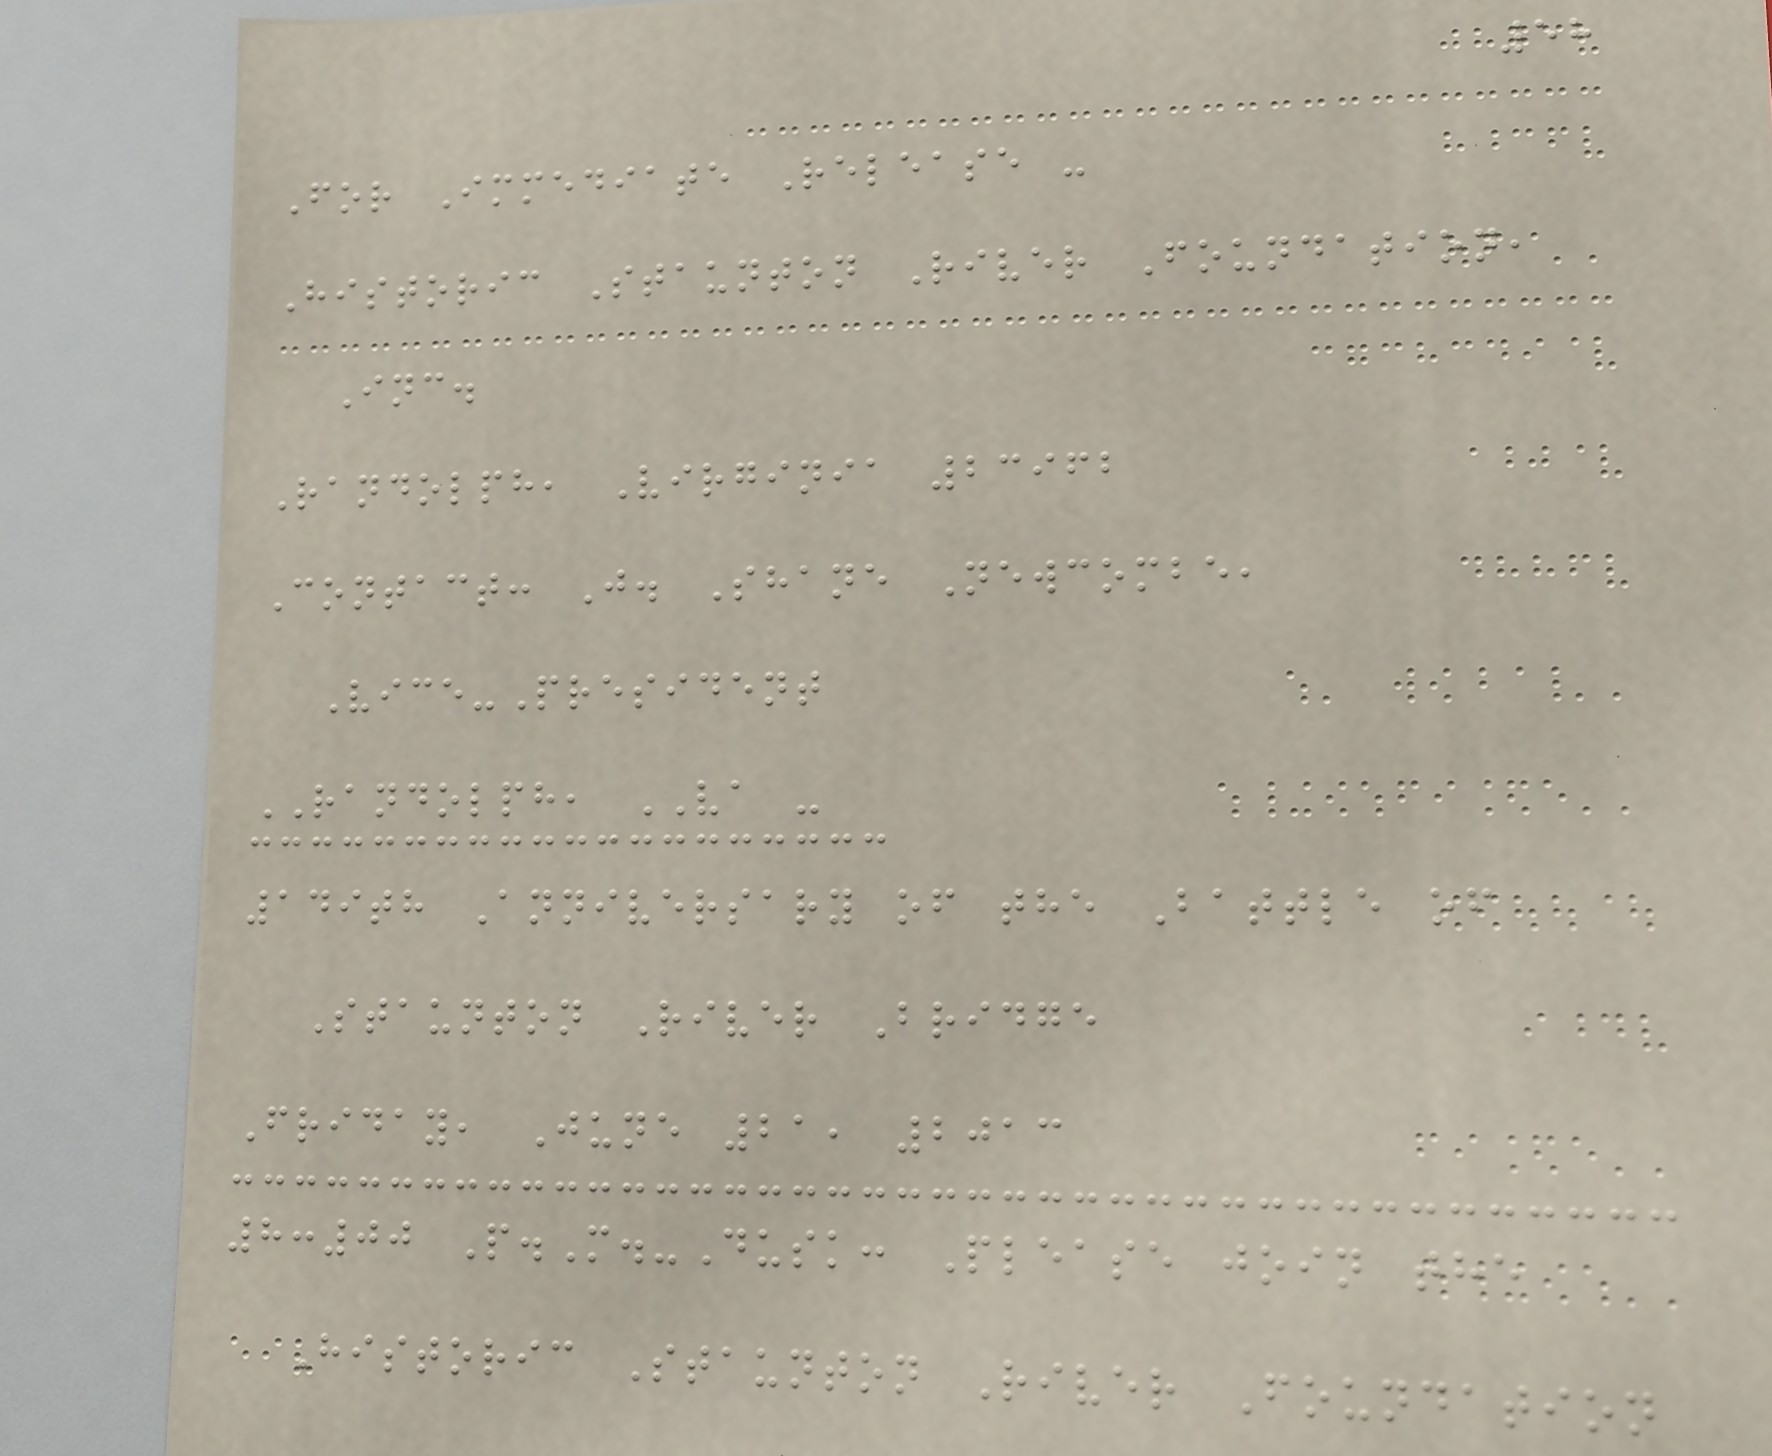58
For Immediate Release -
Historic Staunton River Foundation,
Inc.
Randolph, Virginia 23962
Contact: J. Shane Newcombe,
Vice-President
RANDOLPH, VA -
149th Anniversary of the Battle of
Staunton River Bridge
Friday, June 21, 2013
8:00 P.M.-Dusk: Please join the
Historic Staunton River Foundation
